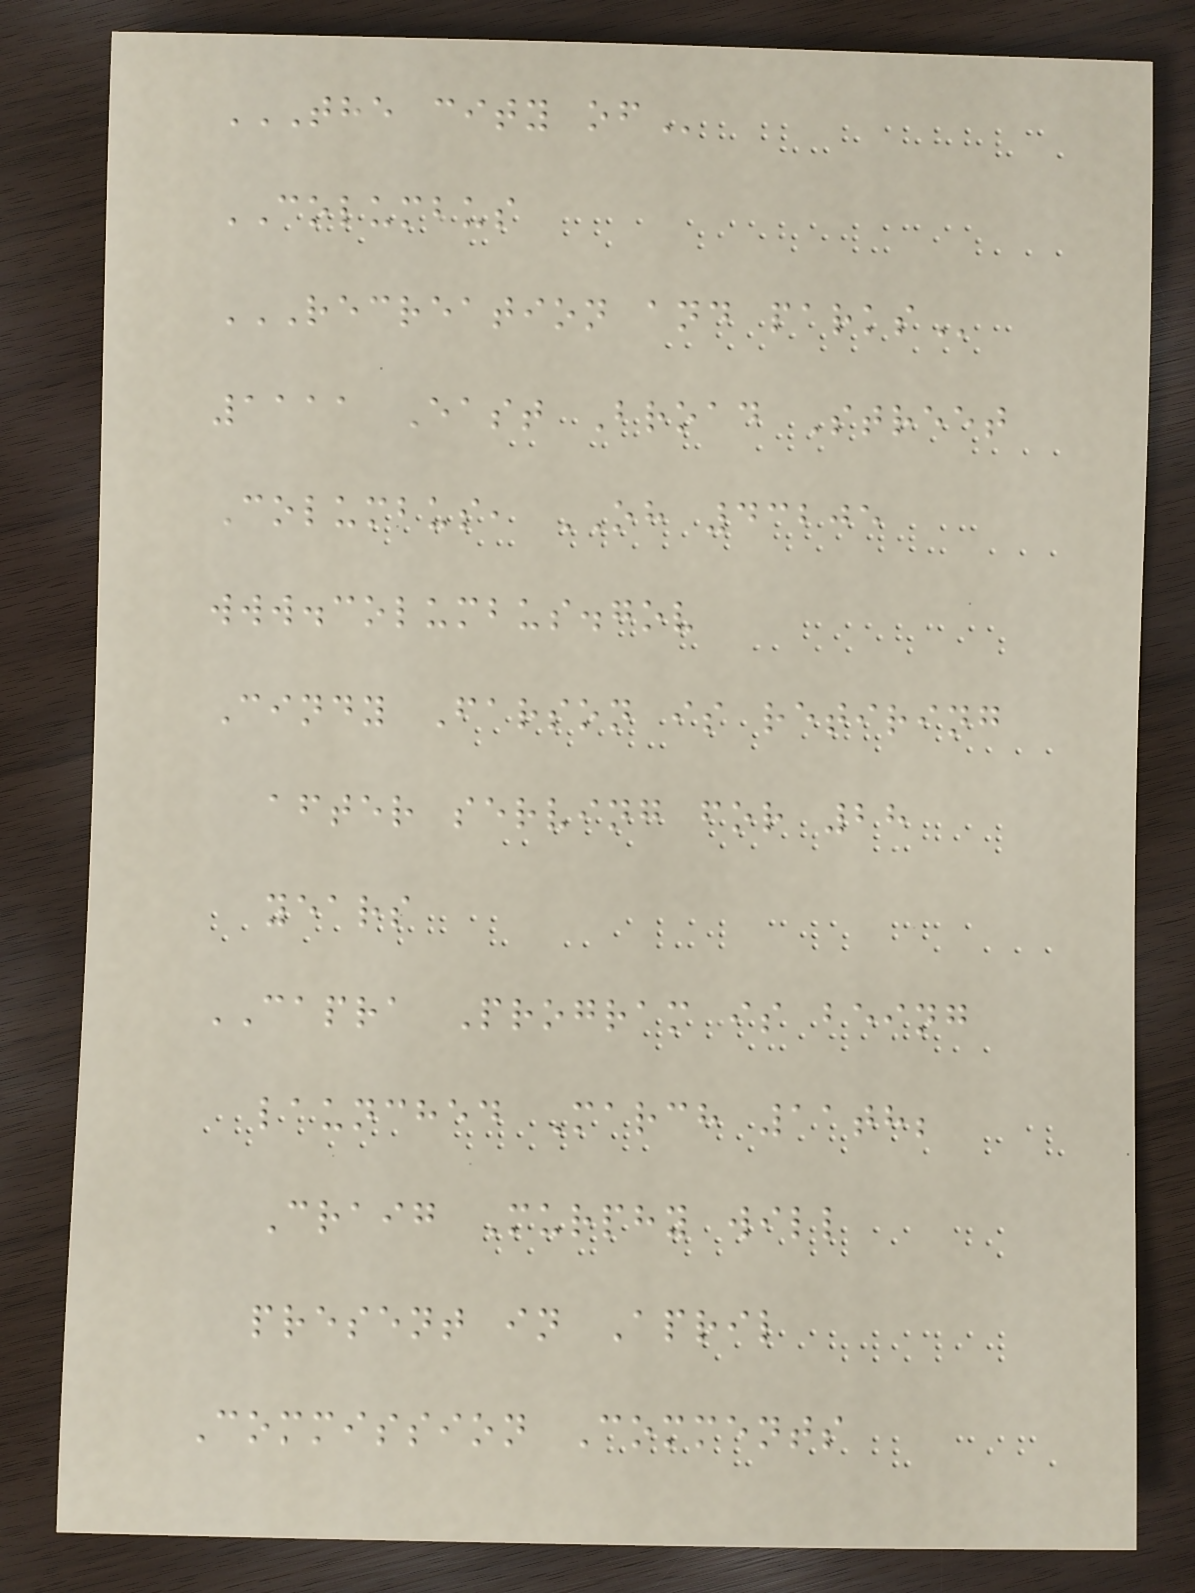THE CITY OF
COLUMBUS
RECREATION AND PARKS
1111 East Broad Street
Columbus, OH 43205
www.columbus.gov
Cindy Farson is retiring
after serving for 28
years
CAPRA Program is being
launched March 11th;
Craig Murphy will
present in April
Commission Comments
